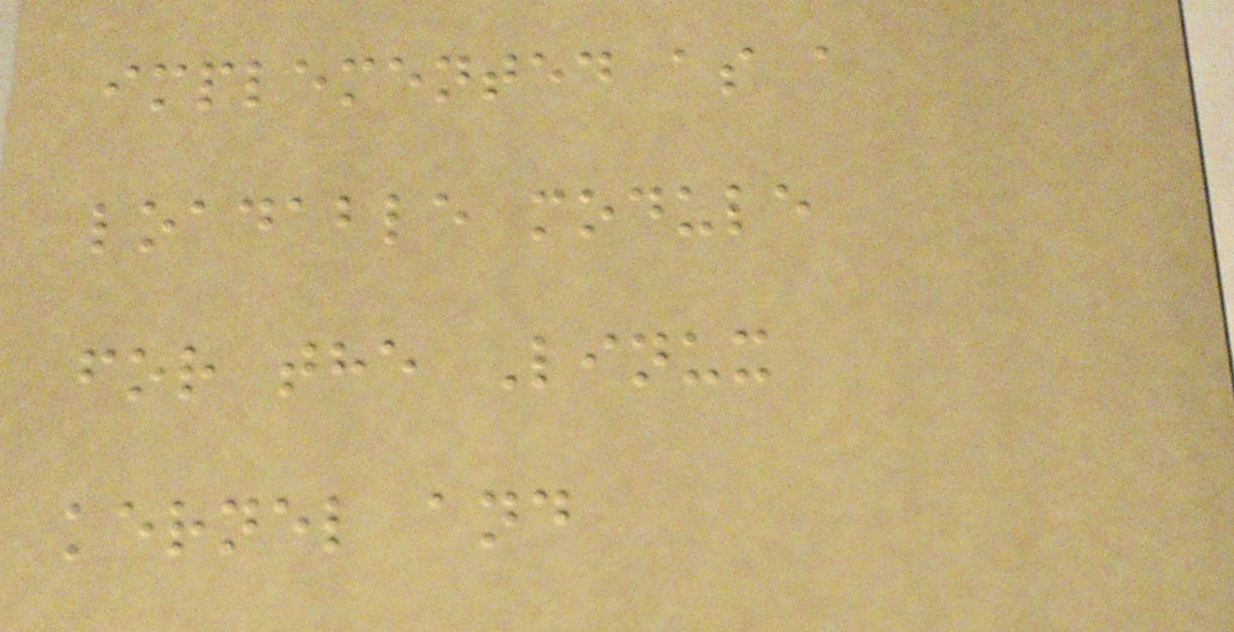implemented as a
loadable module
for the Linux
kernel and
